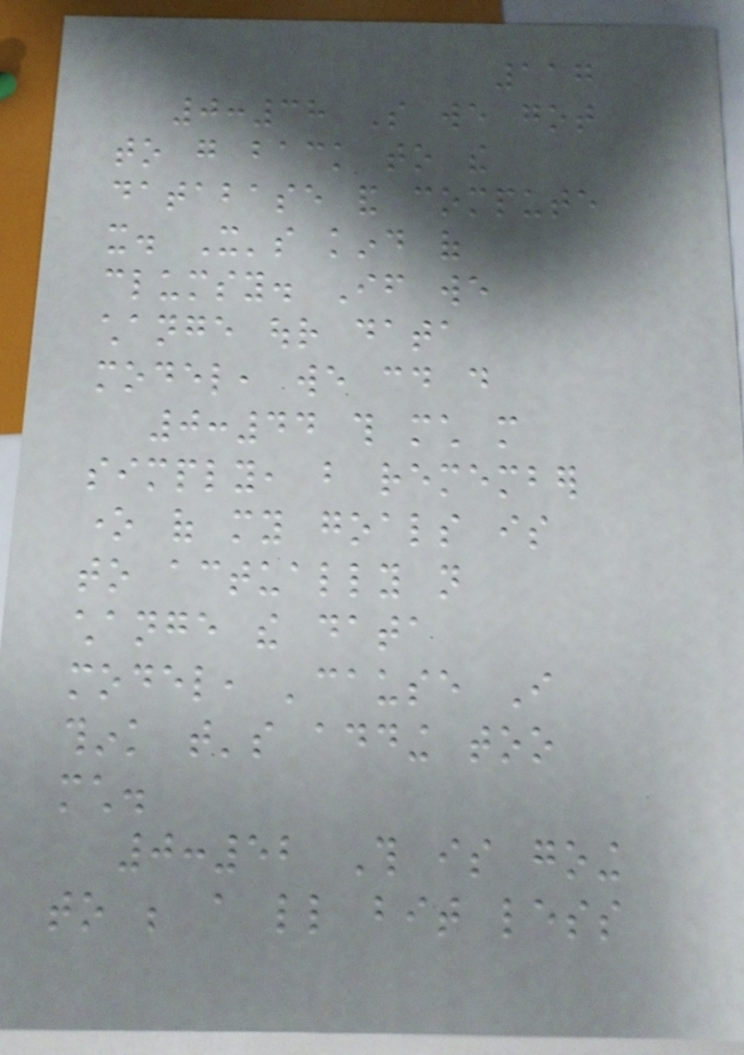117
0:38 So we got
to go back to the
database and compute
it. It's kind of
clumsy. If we
change our data
model, we could do
0:44 this much more
simply, but remember
one of my goals is
to actually not
change the data
model, 'cause I
think that's adding too
much.
0:52 This is going
to be a little bit less
